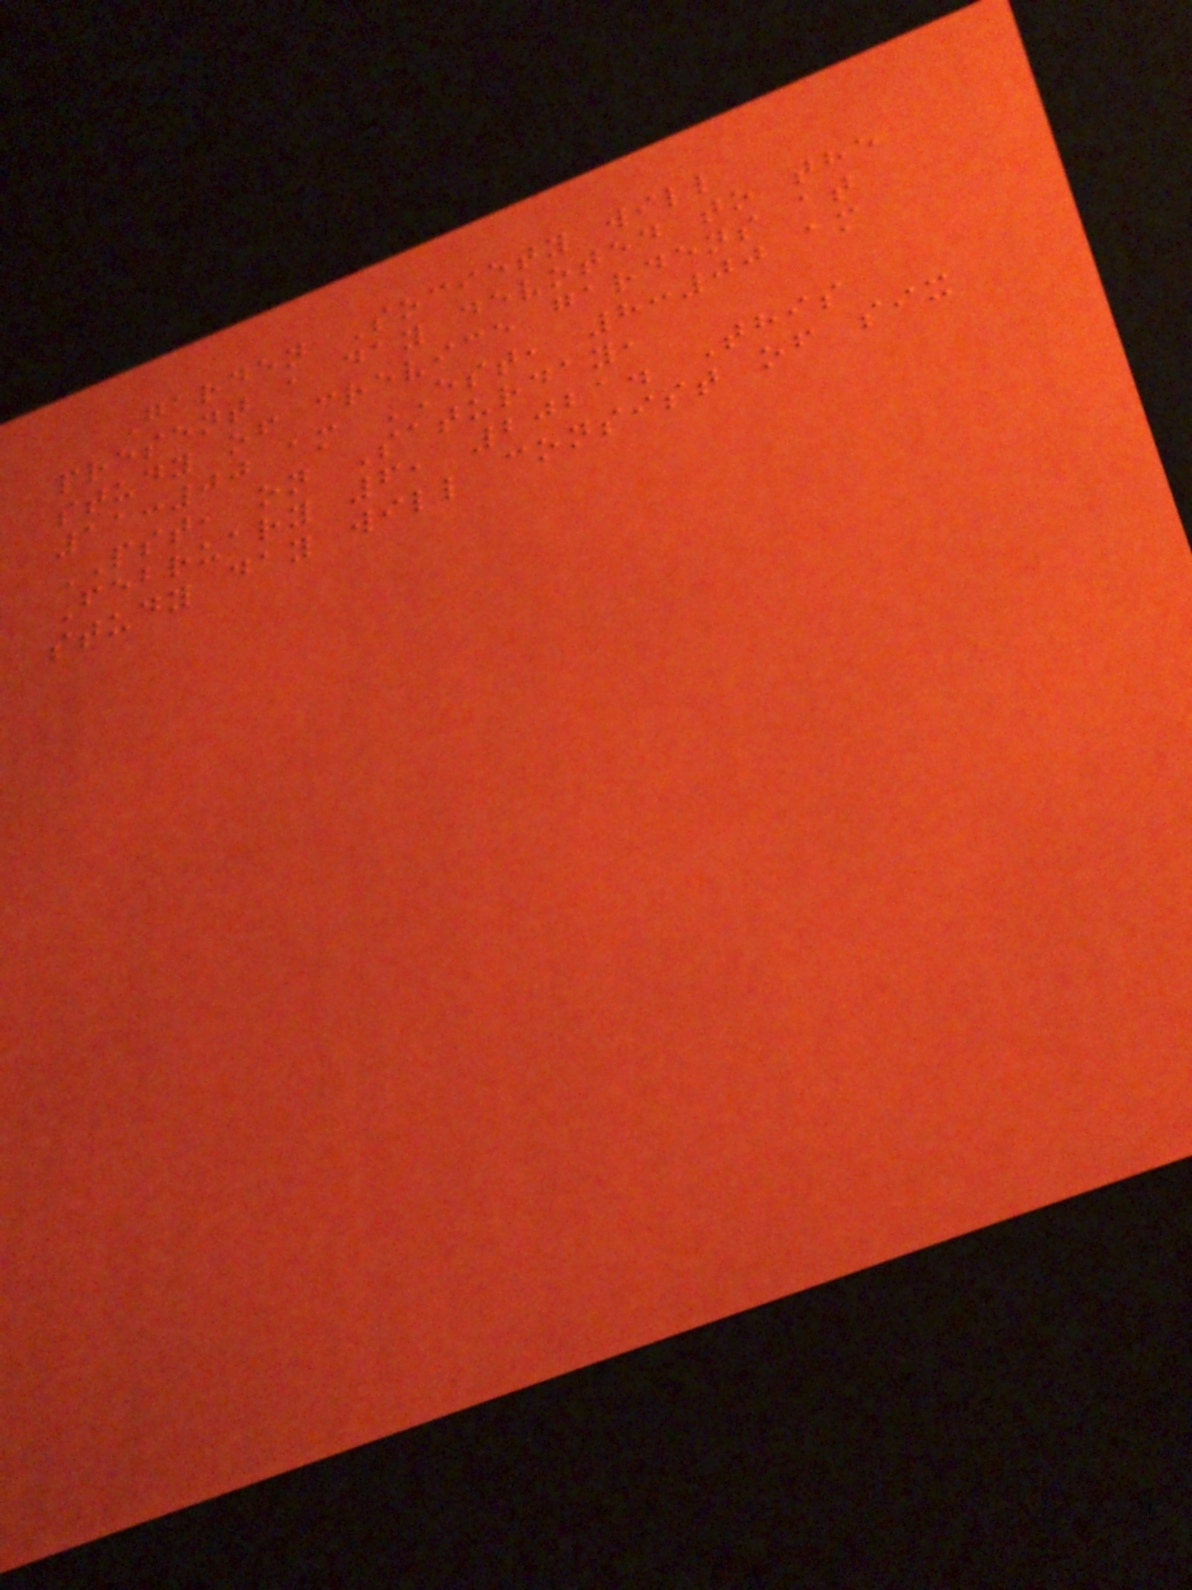Garden Society will
present a day devoted to the
study of crevice gardens at
11:00 am EST, 8:00 am
PST, on Saturday,
February 6, 2021. This
study day will consist of six
